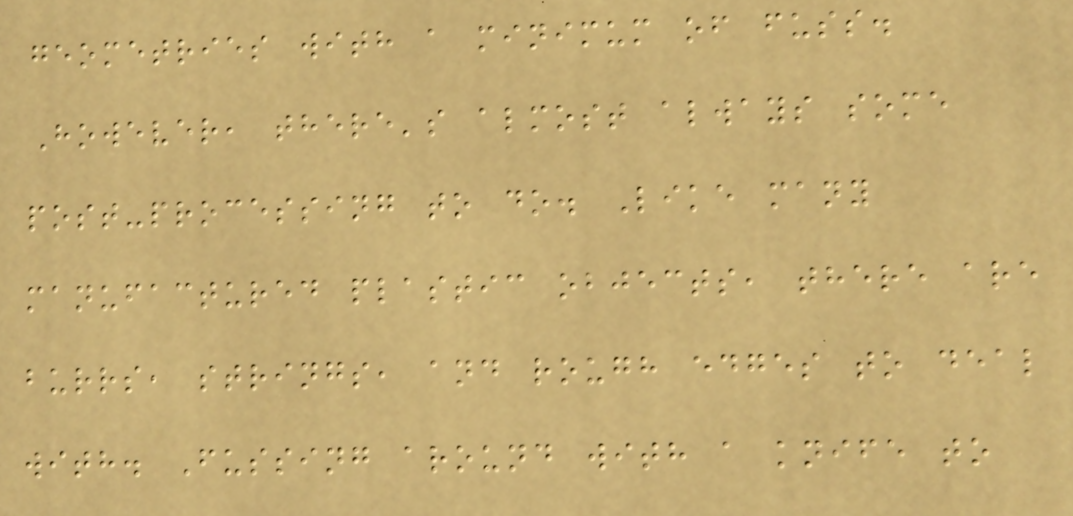geometries with a minimum of fuss.
However, there's almost always some
post-processing to do. Like many
manufactured plastic objects, there are
burrs, strings, and rough edges to deal
with. Fussing around with a knife to
